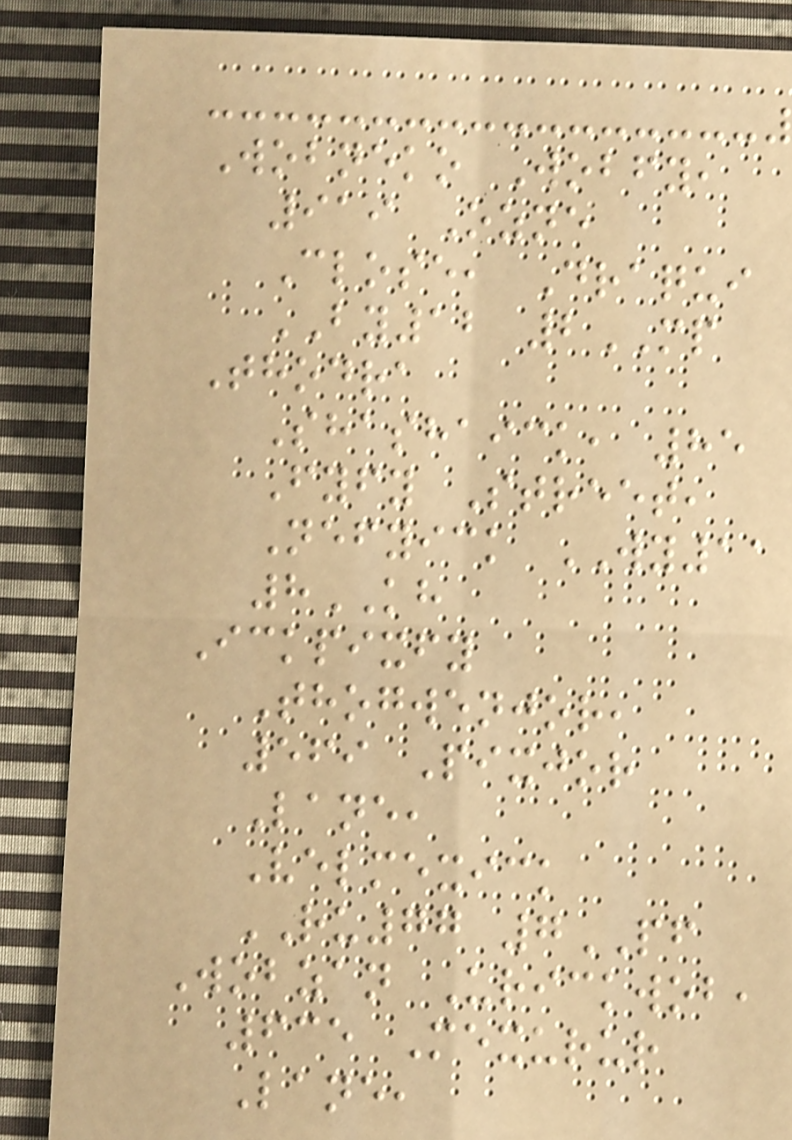Wobneko Wobfy,
919 Ozne
Close, Draqui
BY12 2MP
Thodra
Shashaick, 85
Fyfy Street,
Nefyick WY11
8KH
Ickpixfy
Thogwenjor,
569 Pixjor
Lane,
Velmexick
RU77 7PF
Wobzan Urickwob,
635 Mexurur
Lane,
